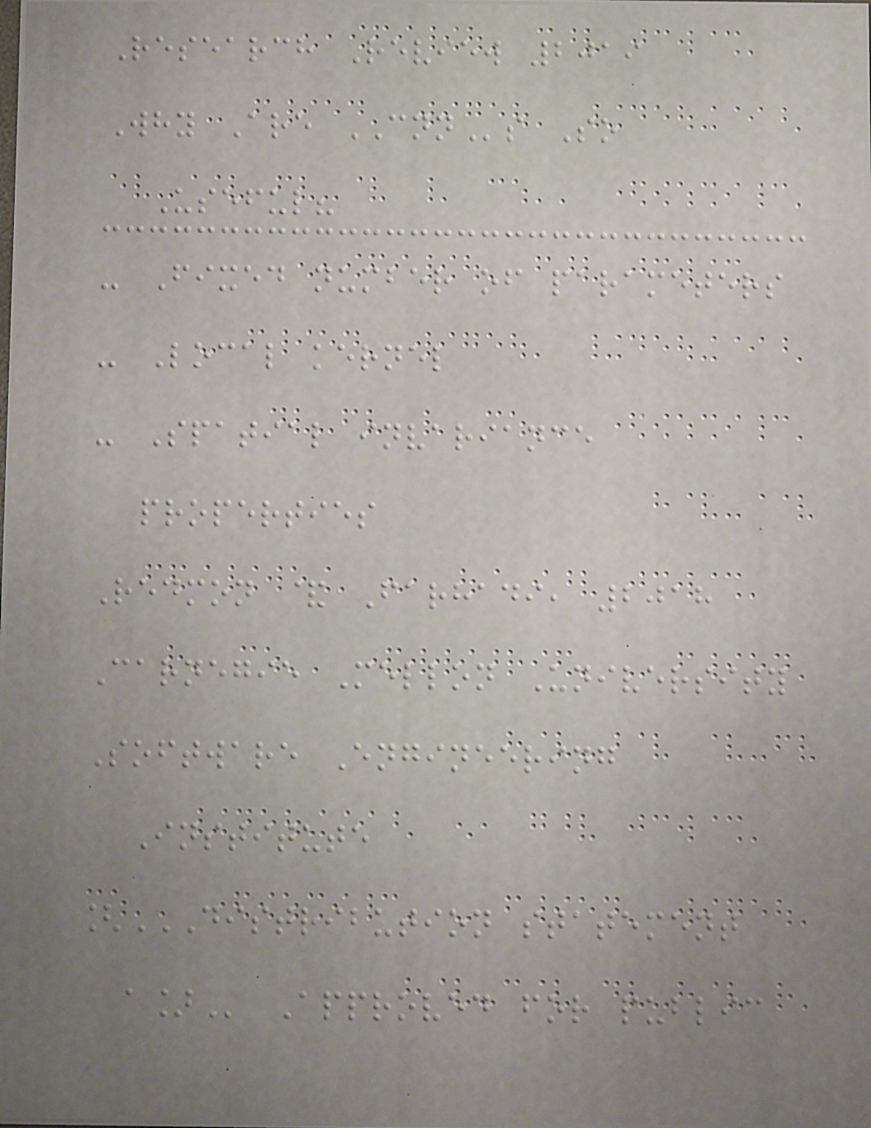Research Review 2019
Why Are CNNs So
Useful?
- Fixed number of parameters
- Local kernel
- Spatial invariance
properties
Redmon & Farhadi, 2018
Carnegie Mellon University
Software Engineering
Institute
[DISTRIBUTION STATEMENT
A] Approved for public
